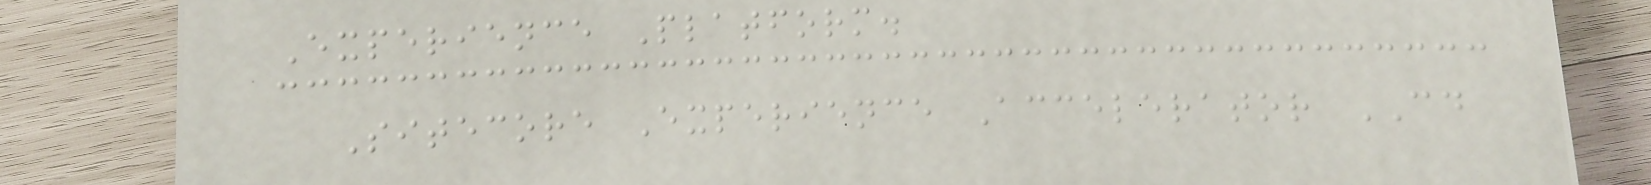Experience Platform.
Sitecore Experience Accelerator CD
